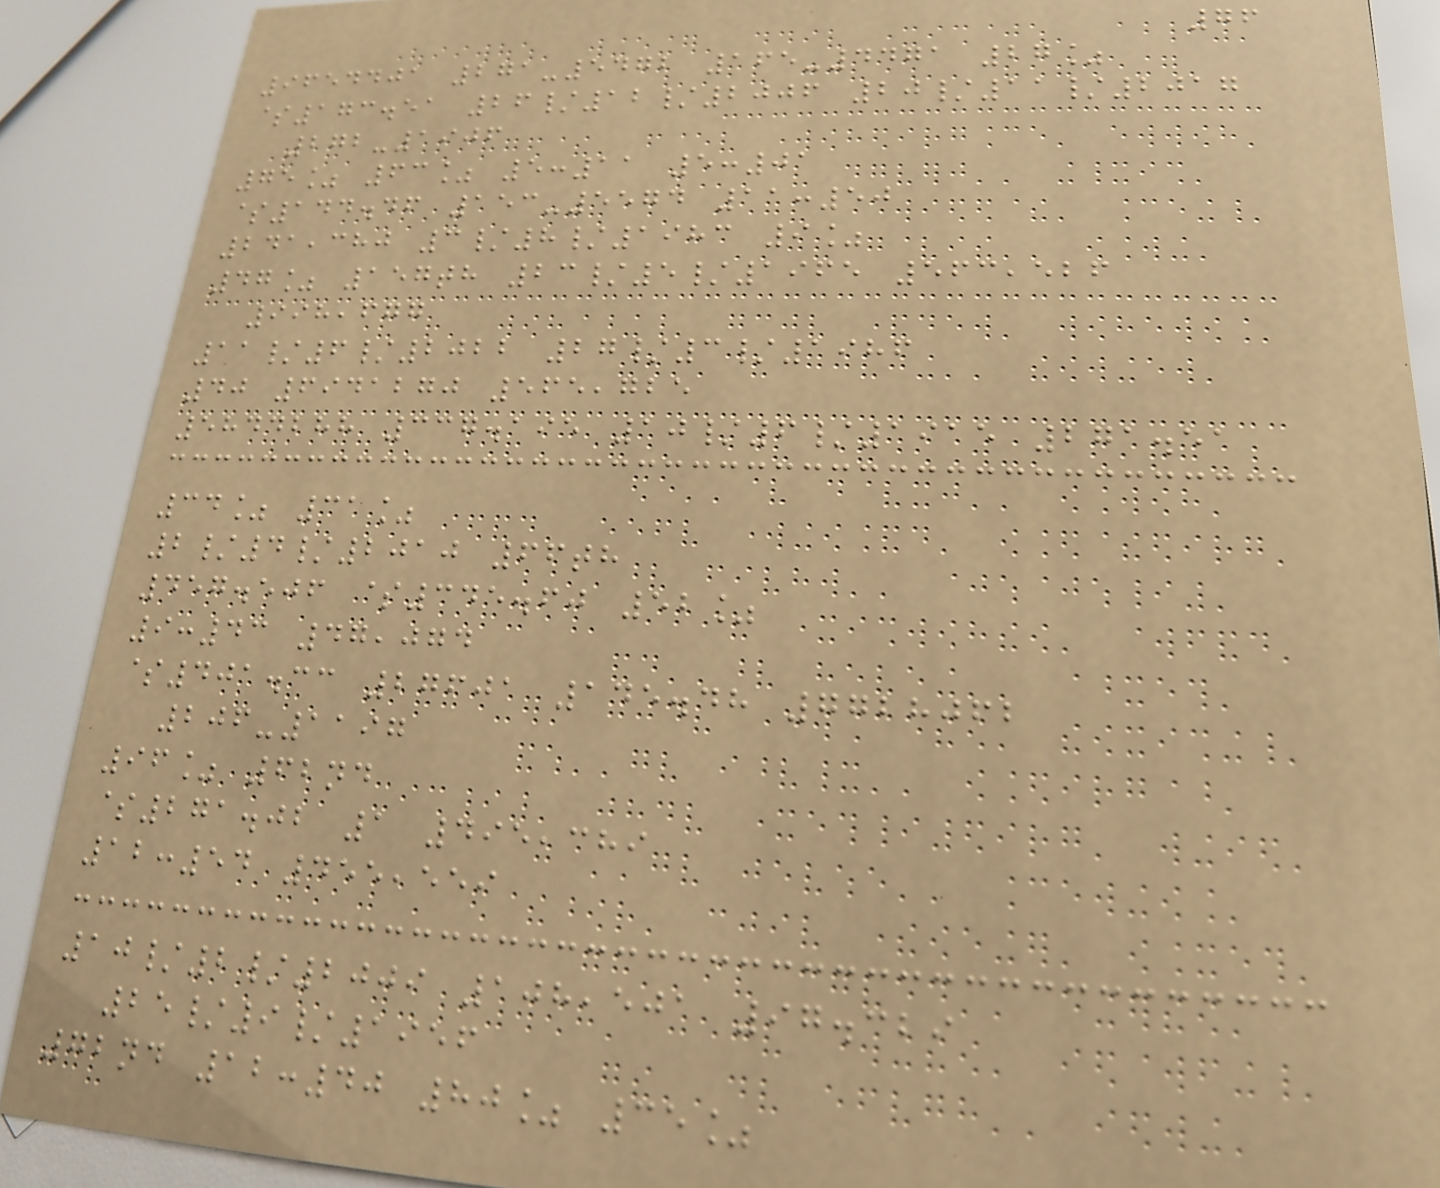76
9654401 271-5472 165-4471 27%
$173.51 26/12/2006 20/11/2017
272-1906
75% 63% 5:11 5:01
$144.46 153-5574 11:50
241,380 3/8/1983 9%
47% 157th 23/5/1965 563,526
998,677
11/6/2022 27/3/1986
40 6941270 565,725
5844288 337.195 10/6/1915 271.51
34% 31%
2/4/2010 66th
457.506 $345.60 52%
9:43 47,074
$401.33 27601 145.48 7728062
206-1197
96% 62nd
$271.02 1 495,389
12:54 455,559
10/2/2009 108,501 97.329
25/9/1956
72nd 12:40 80% 35%
